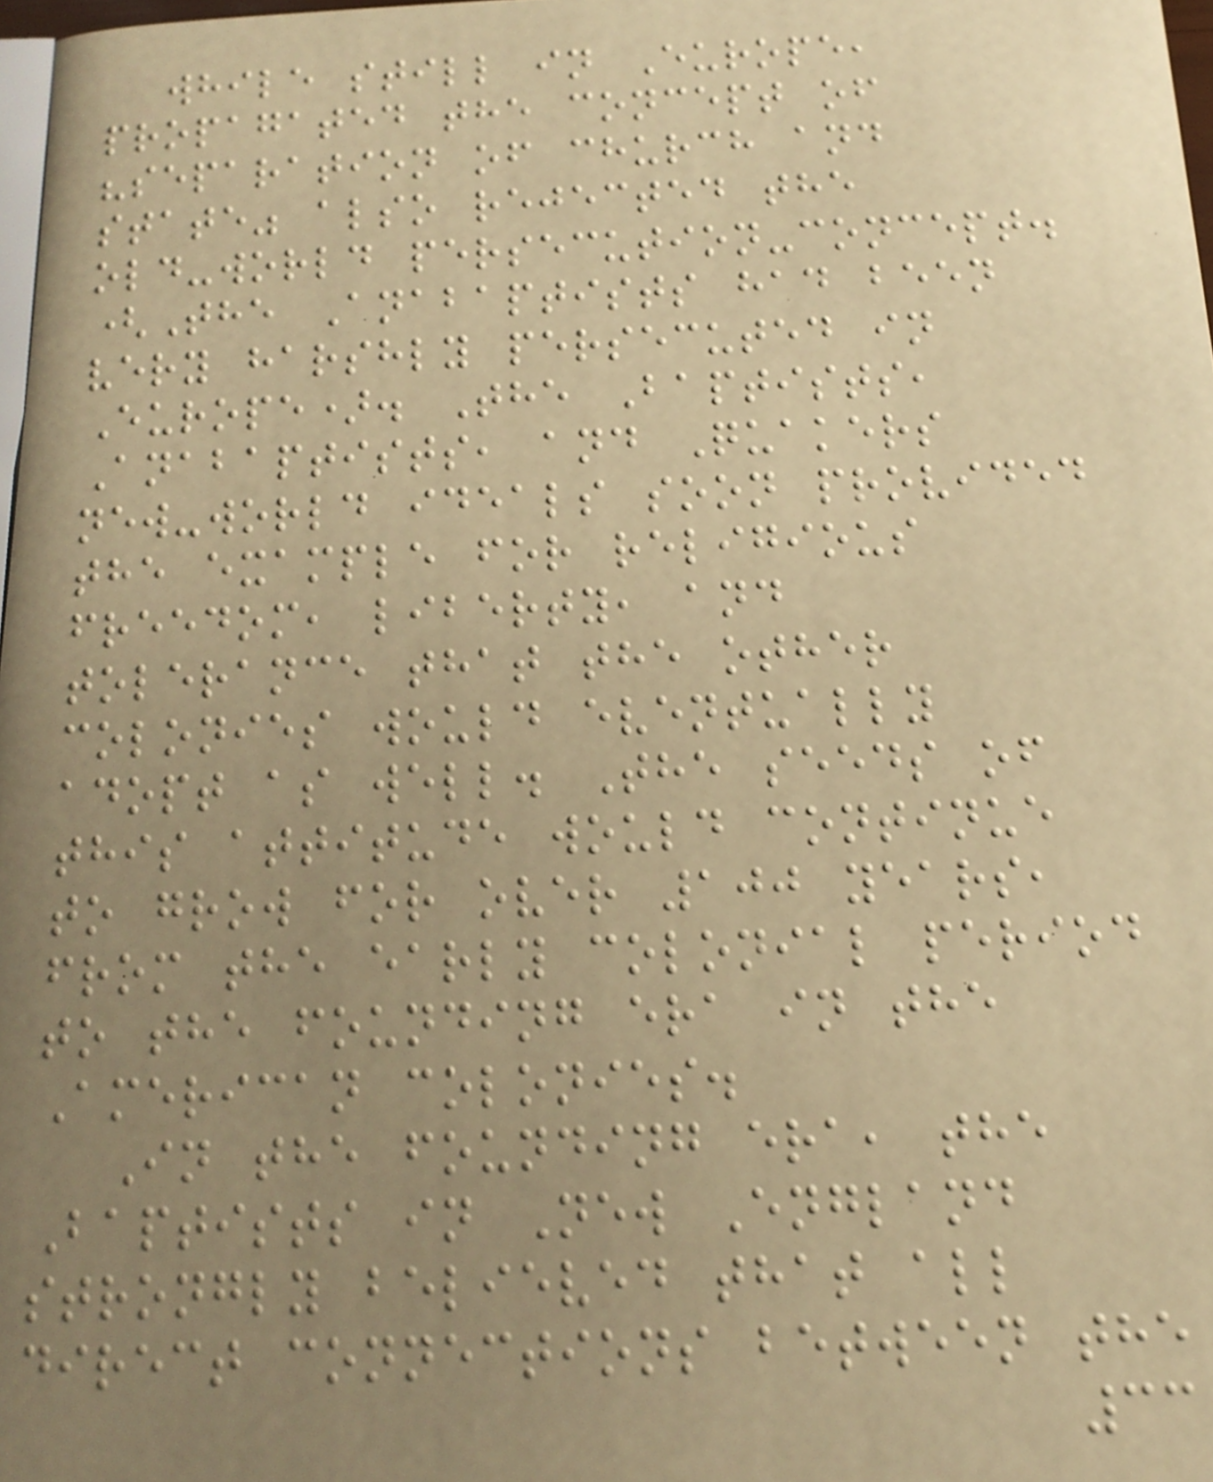while still in Europe,
propagated the concept of
"separation of church and
state" also rejected the
old-world persecution-concept.
(The Anabaptists had been
very harshly persecuted in
Europe). The Baptists,
Anabaptists, and Quakers
new-world ideals soon provided
the example for religious
freedom, liberty, and
tolerance that the other
colonies would eventually
adopt as well. The seeds of
this attitude would continue
to grow for over 100 years,
from the early colonial period
to the founding era in the
American colonies.
In the founding era, the
Baptists in New England
strongly believed that all
direct connections between the
33
